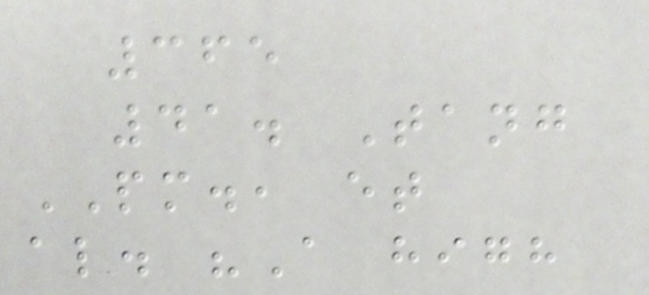365
41. Tang
PM., et
al. "A high
